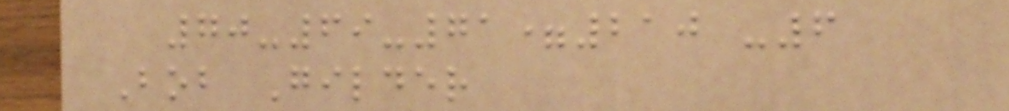70-69-71=210 -6
Bob Gilder
